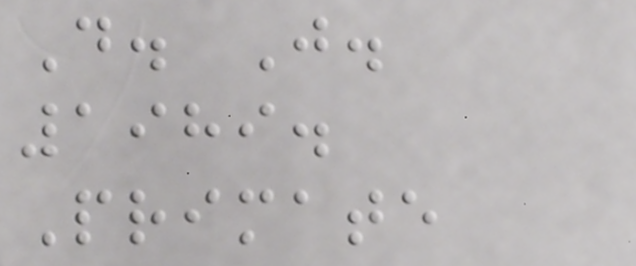D. J.
1989.
Primate
